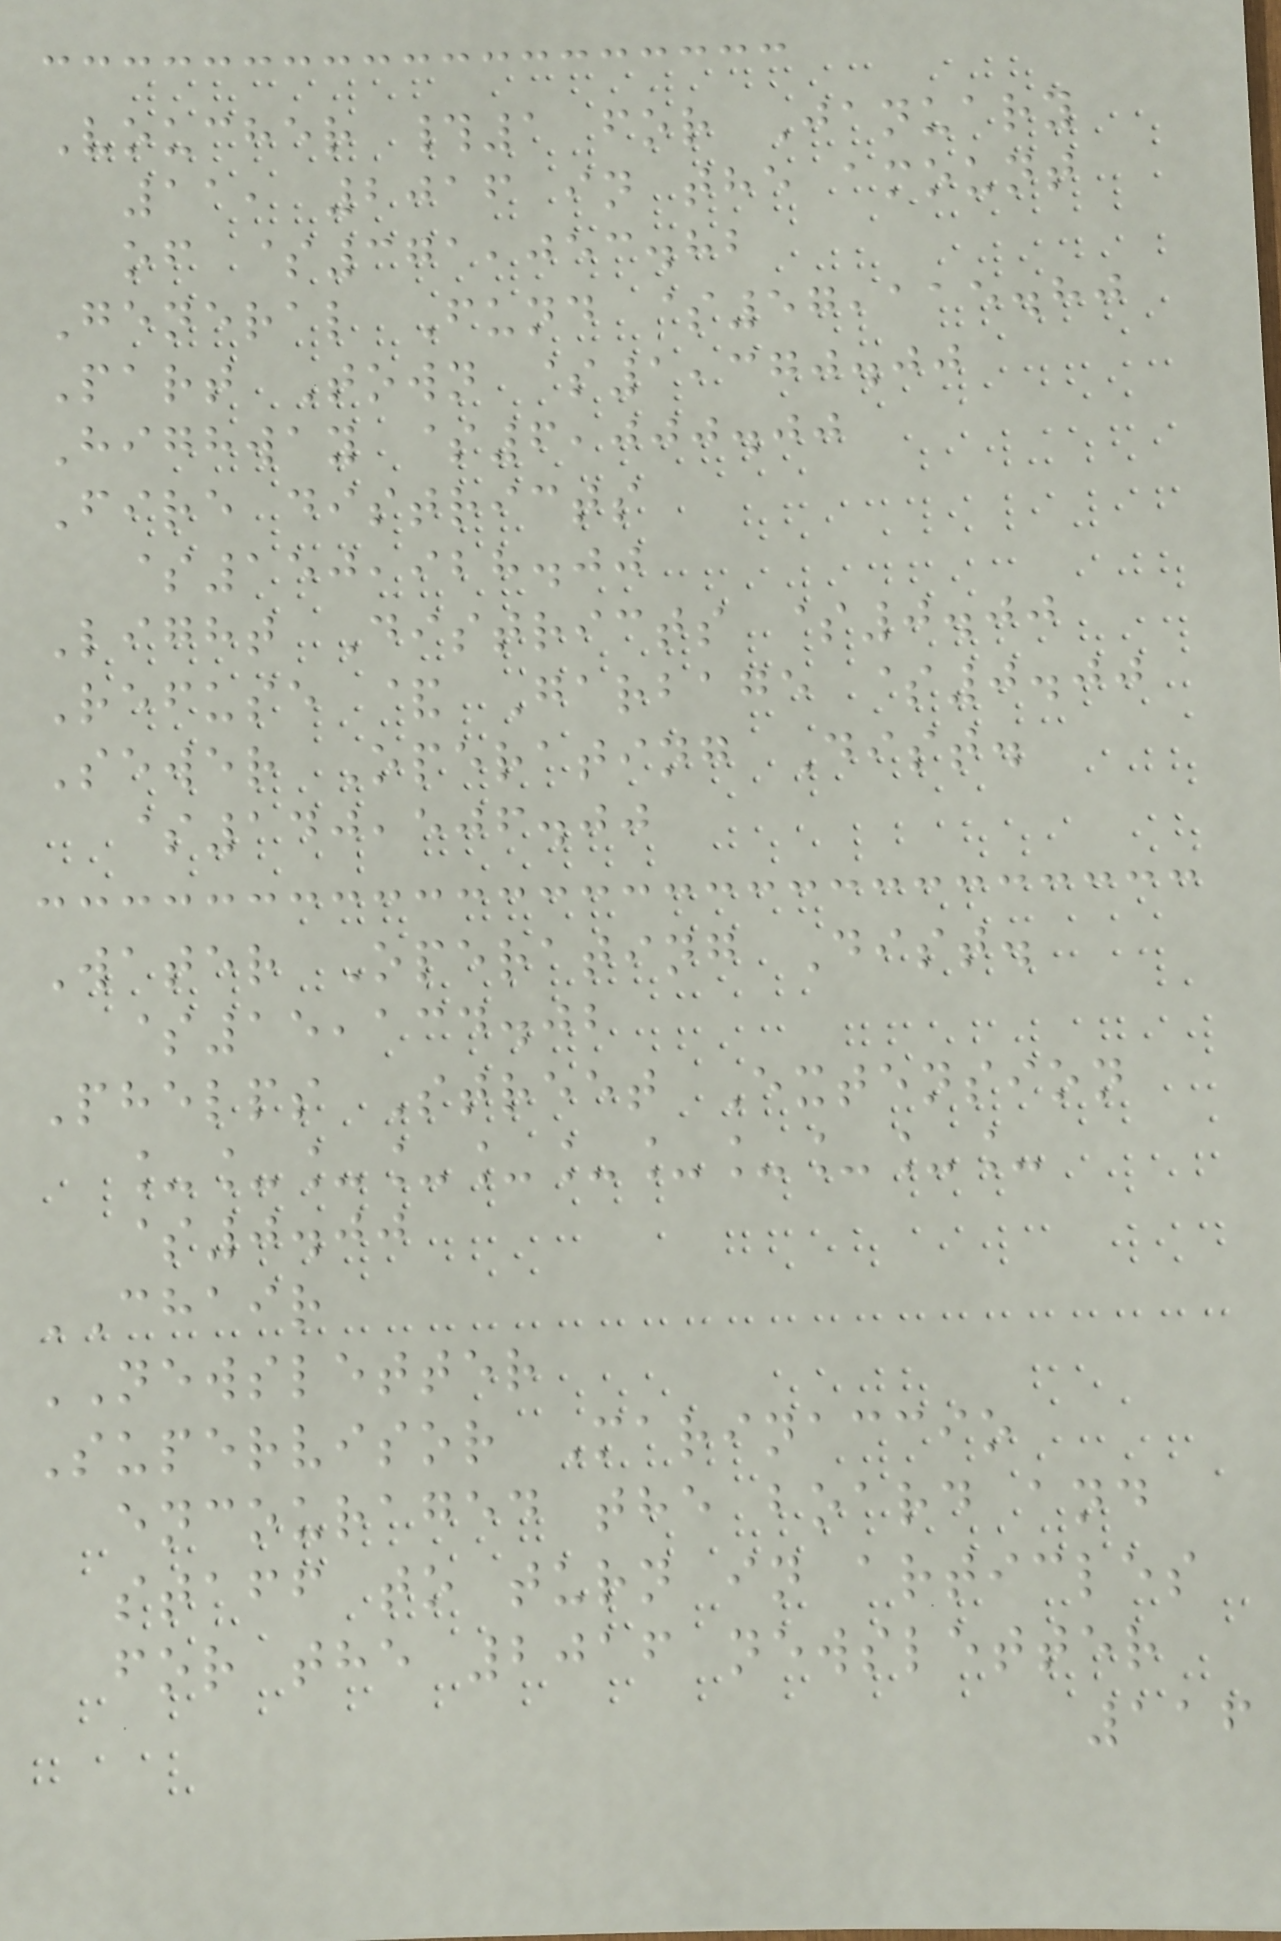Voucher #1 for January
11, 2016 in the amount
of $371,053.82
General Fund $57,115.80
Part Town $1,370.00
Highway $6,000.00
Fire districts
$150,928.00
Light Districts $0.00
Refuse & Garbage $0.00
Sewer Operating Dist.
$140,506.00
Water Operating Dist.
$15,134.02
Phelps Street Extension
___________
$0.00
CHAIR
NEWSLETTER
Supervisor Marinaccio
encouraged the board and
staff to turn in articles
for the 2016 newsletter
116
